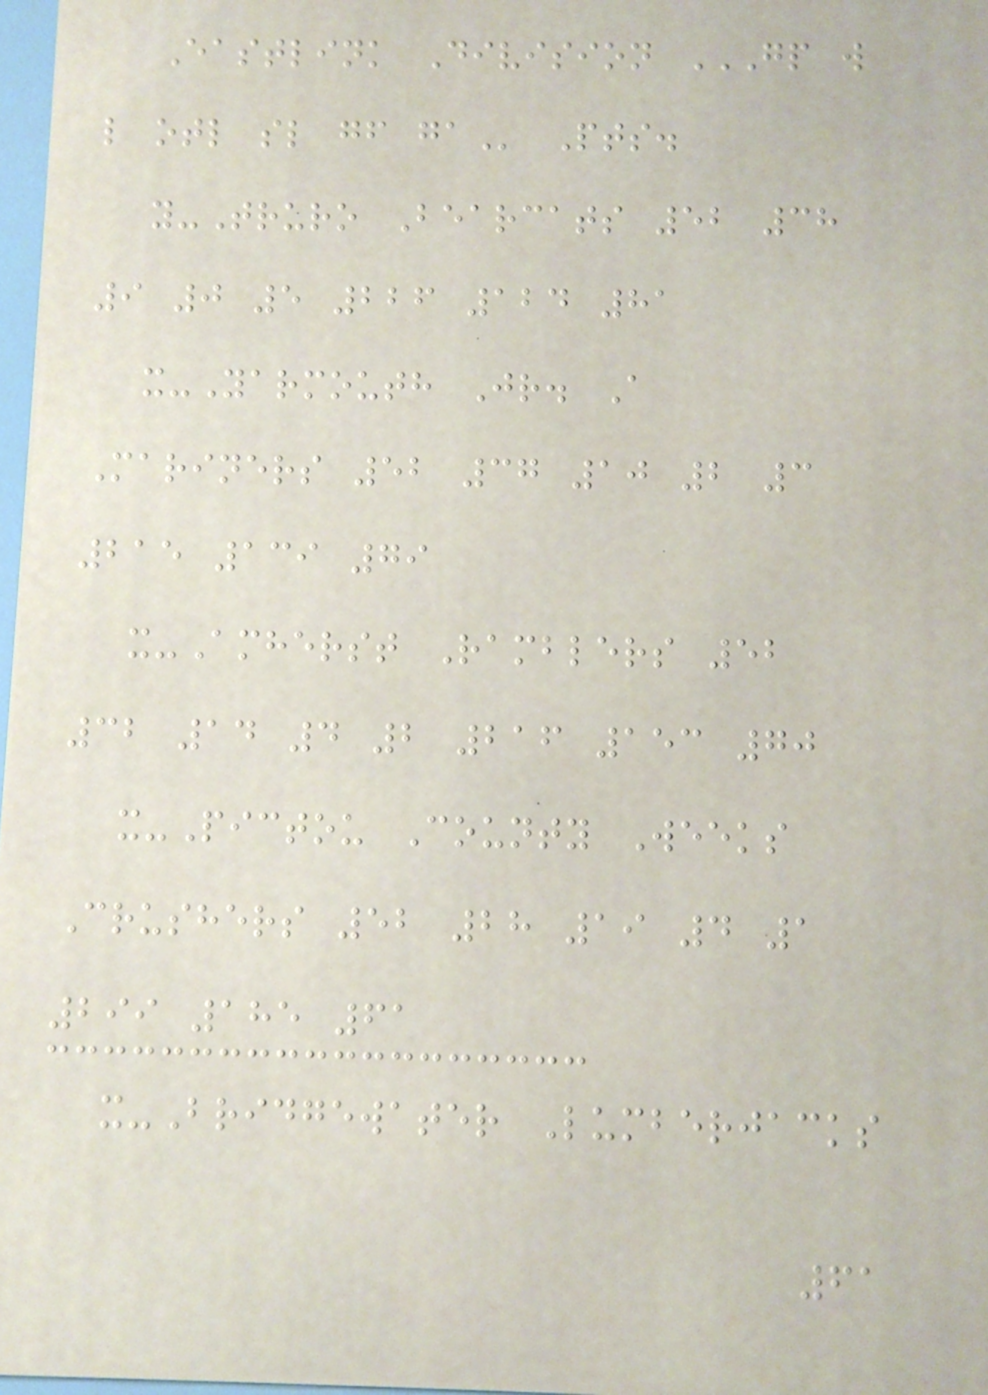Eastlink Division GP W
L OTL SL GF GA Pts.
y-Truro Bearcats 52 38
9 0 5 226 124 81
x-Yarmouth Jr. A
Mariners 52 37 10 2 3
215 139 79
x-Amherst Ramblers 52
32 14 4 2 216 153 70
x-Pictou County Weeks
Crushers 52 28 19 4 1
299 185 61
x-Bridgewater Lumberjacks
61
